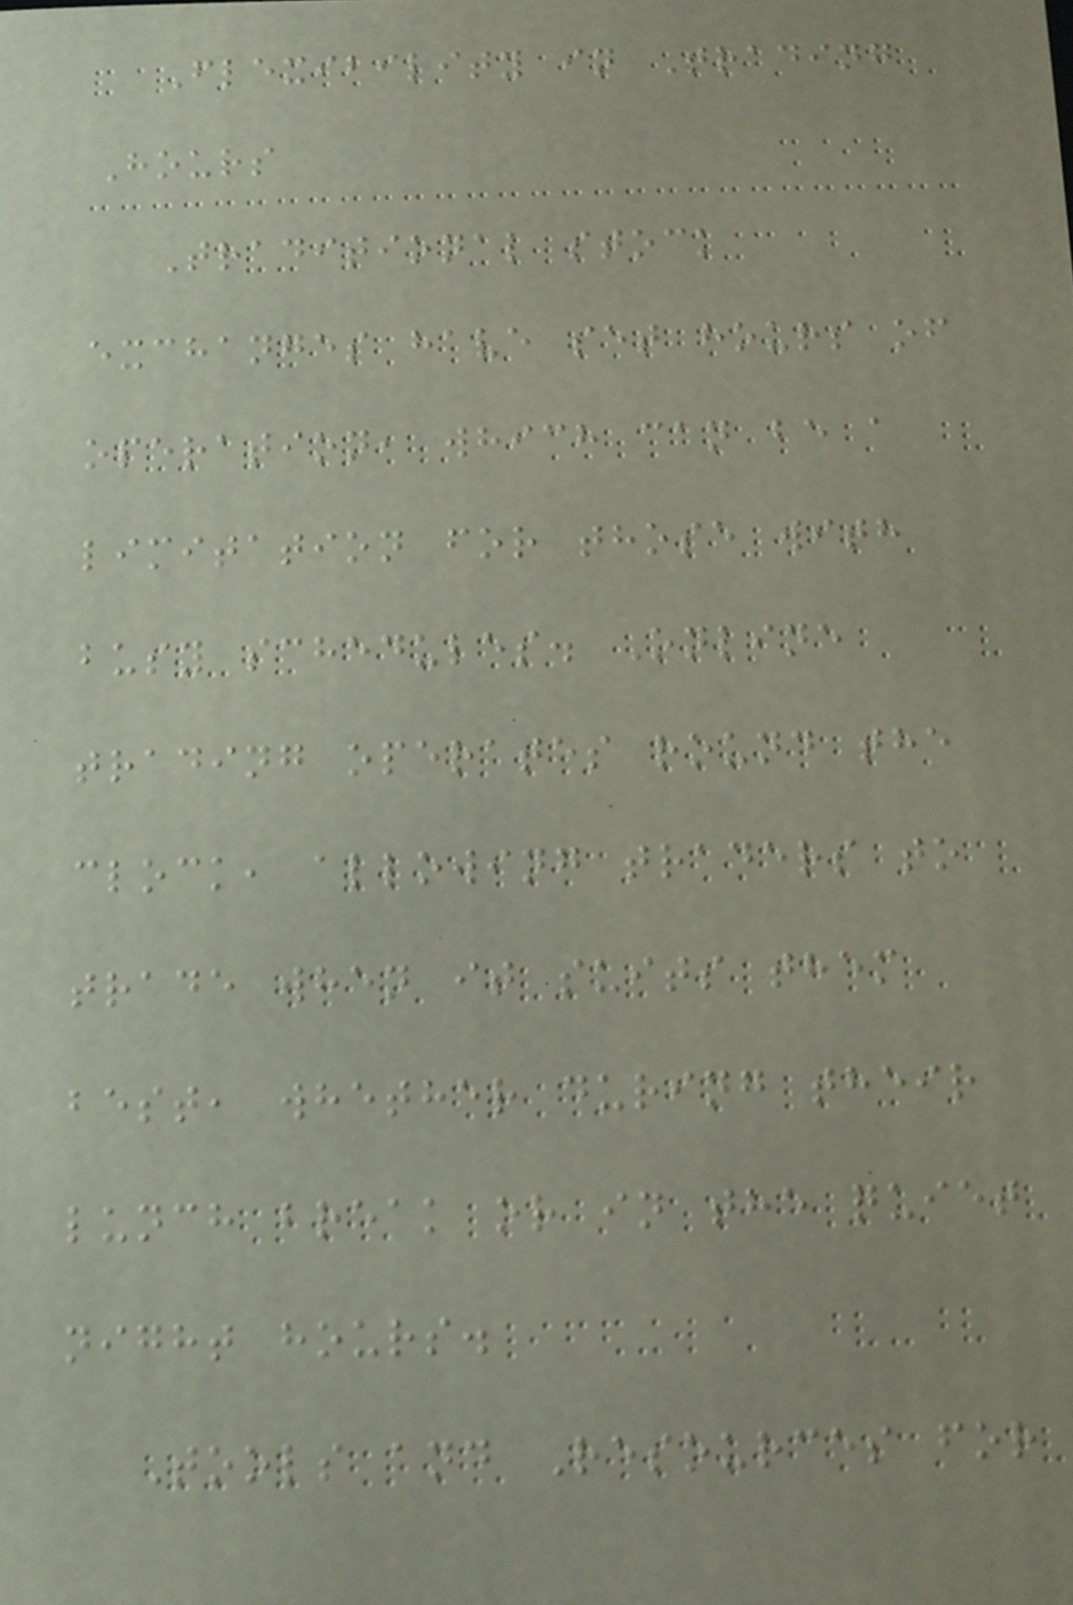Flexibility in Trading
Hours
Traditional stock
exchanges have set hours of
operation, which can be a
limitation for those with
busy schedules. Online
trading operates round the
clock, allowing traders to
trade when it suits them
best, whether during their
lunch break or in the quiet
night hours.
Tools and Resources for
